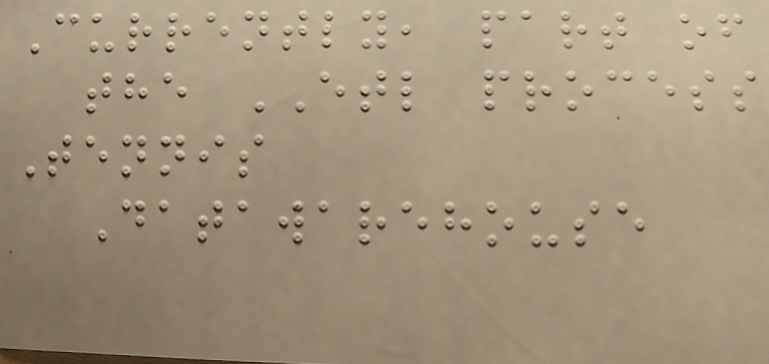Currently, part of
the ETL process
Tennis
Datawarehouse
